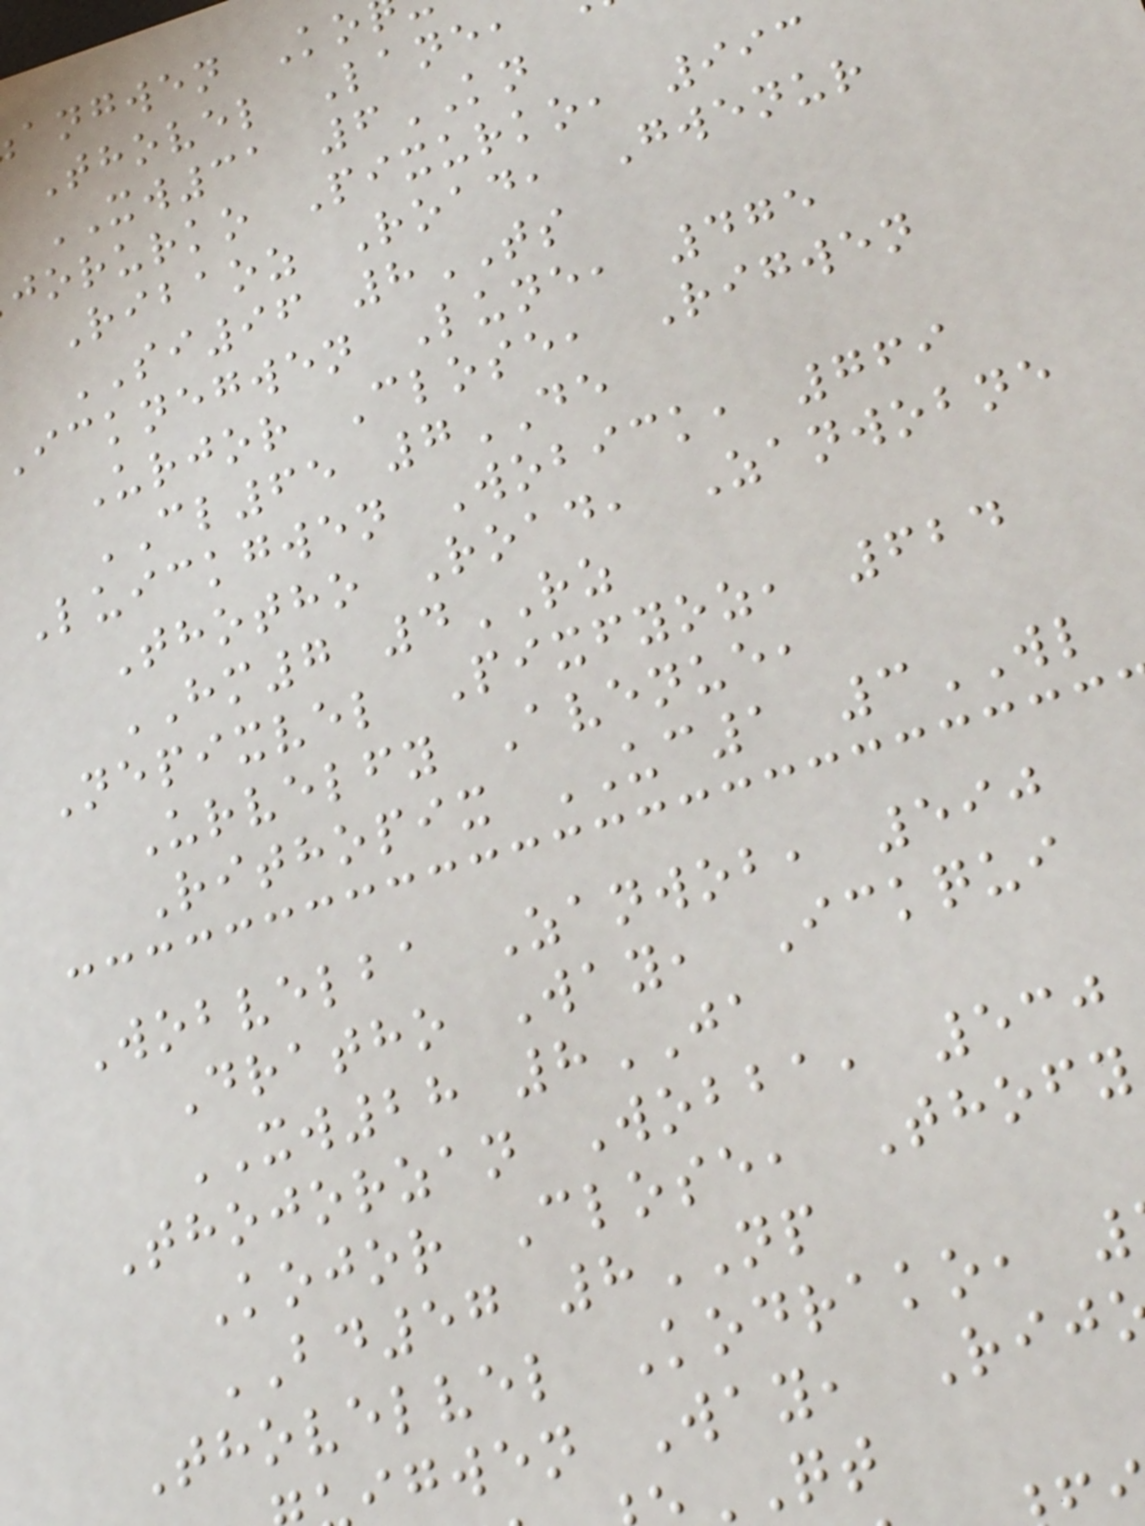angwen Ko
Thovel Lane,
XW31 6KN
jorurko Pixurko, 993
Ribaoz Road, Gwenur
SI96 8TS
icknegwen Lune, 475
Urjor Close, Rigwen
CL65 7DE
Luickgwen Wobick, 769
Thotho Road, Zanwobne
HM7 4RZ
Nepixvel Pixfyoz, 624
Urvelfy Avenue,
Rithopix UC1 3WL
Wobvelba Zanwob, 590
Dratho Way, Ickqui
XW28 8JA
Thojorzan Wobba, 530
Kojor Close, Thofy
BD57 8NP
Thovelvel Kodrako,
igwen Way, Rij
